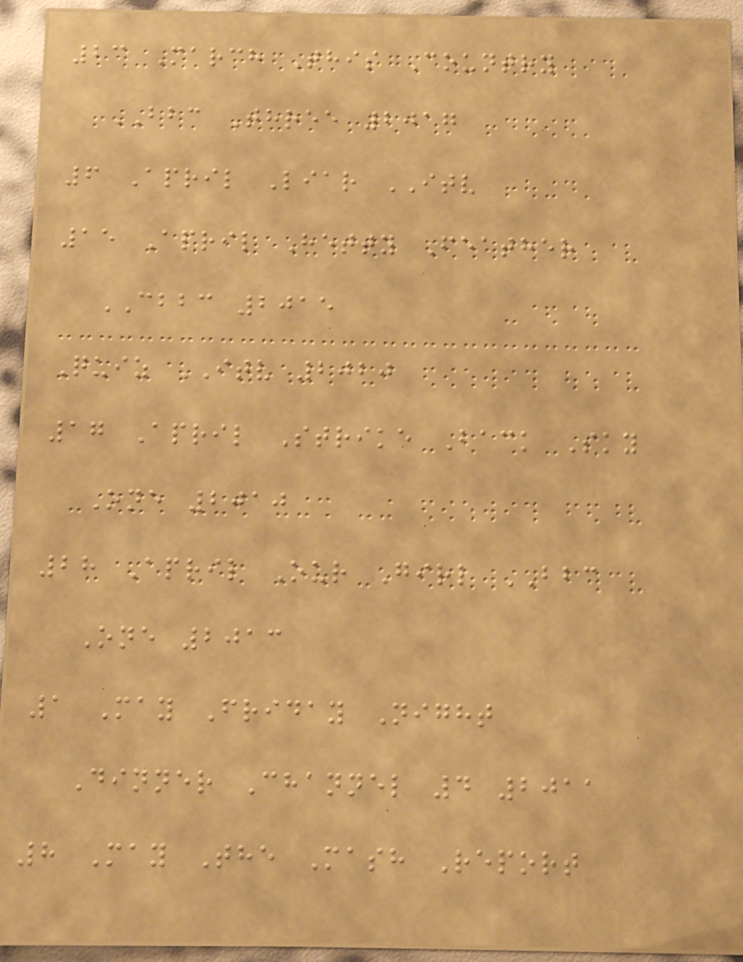23 March This Country
BBC Three 2017
6 April Liar ITV
15 April Hetty Feather
CBBC 2015
Quiz ITV 2020
17 April Strike Back Sky
One 2010
28 April Our Girl BBC
One 2013
1 May Friday Night
Dinner Channel 4 2011
8 May The Mash Report
